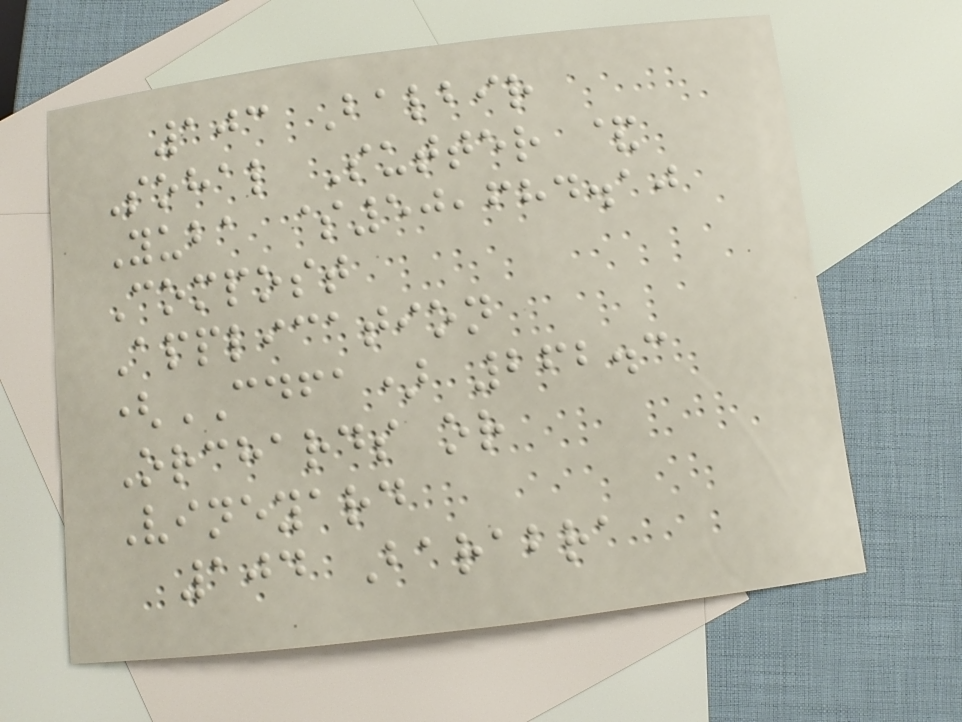103 Balbir
Sohal Sutter &
Yuba $50,684.10
Compost
Application
(CDFA) 262.3
Orchards or
Vineyard
104 Barabra
